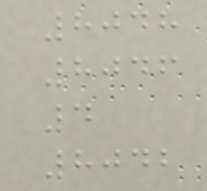8048
8046
4
8042
